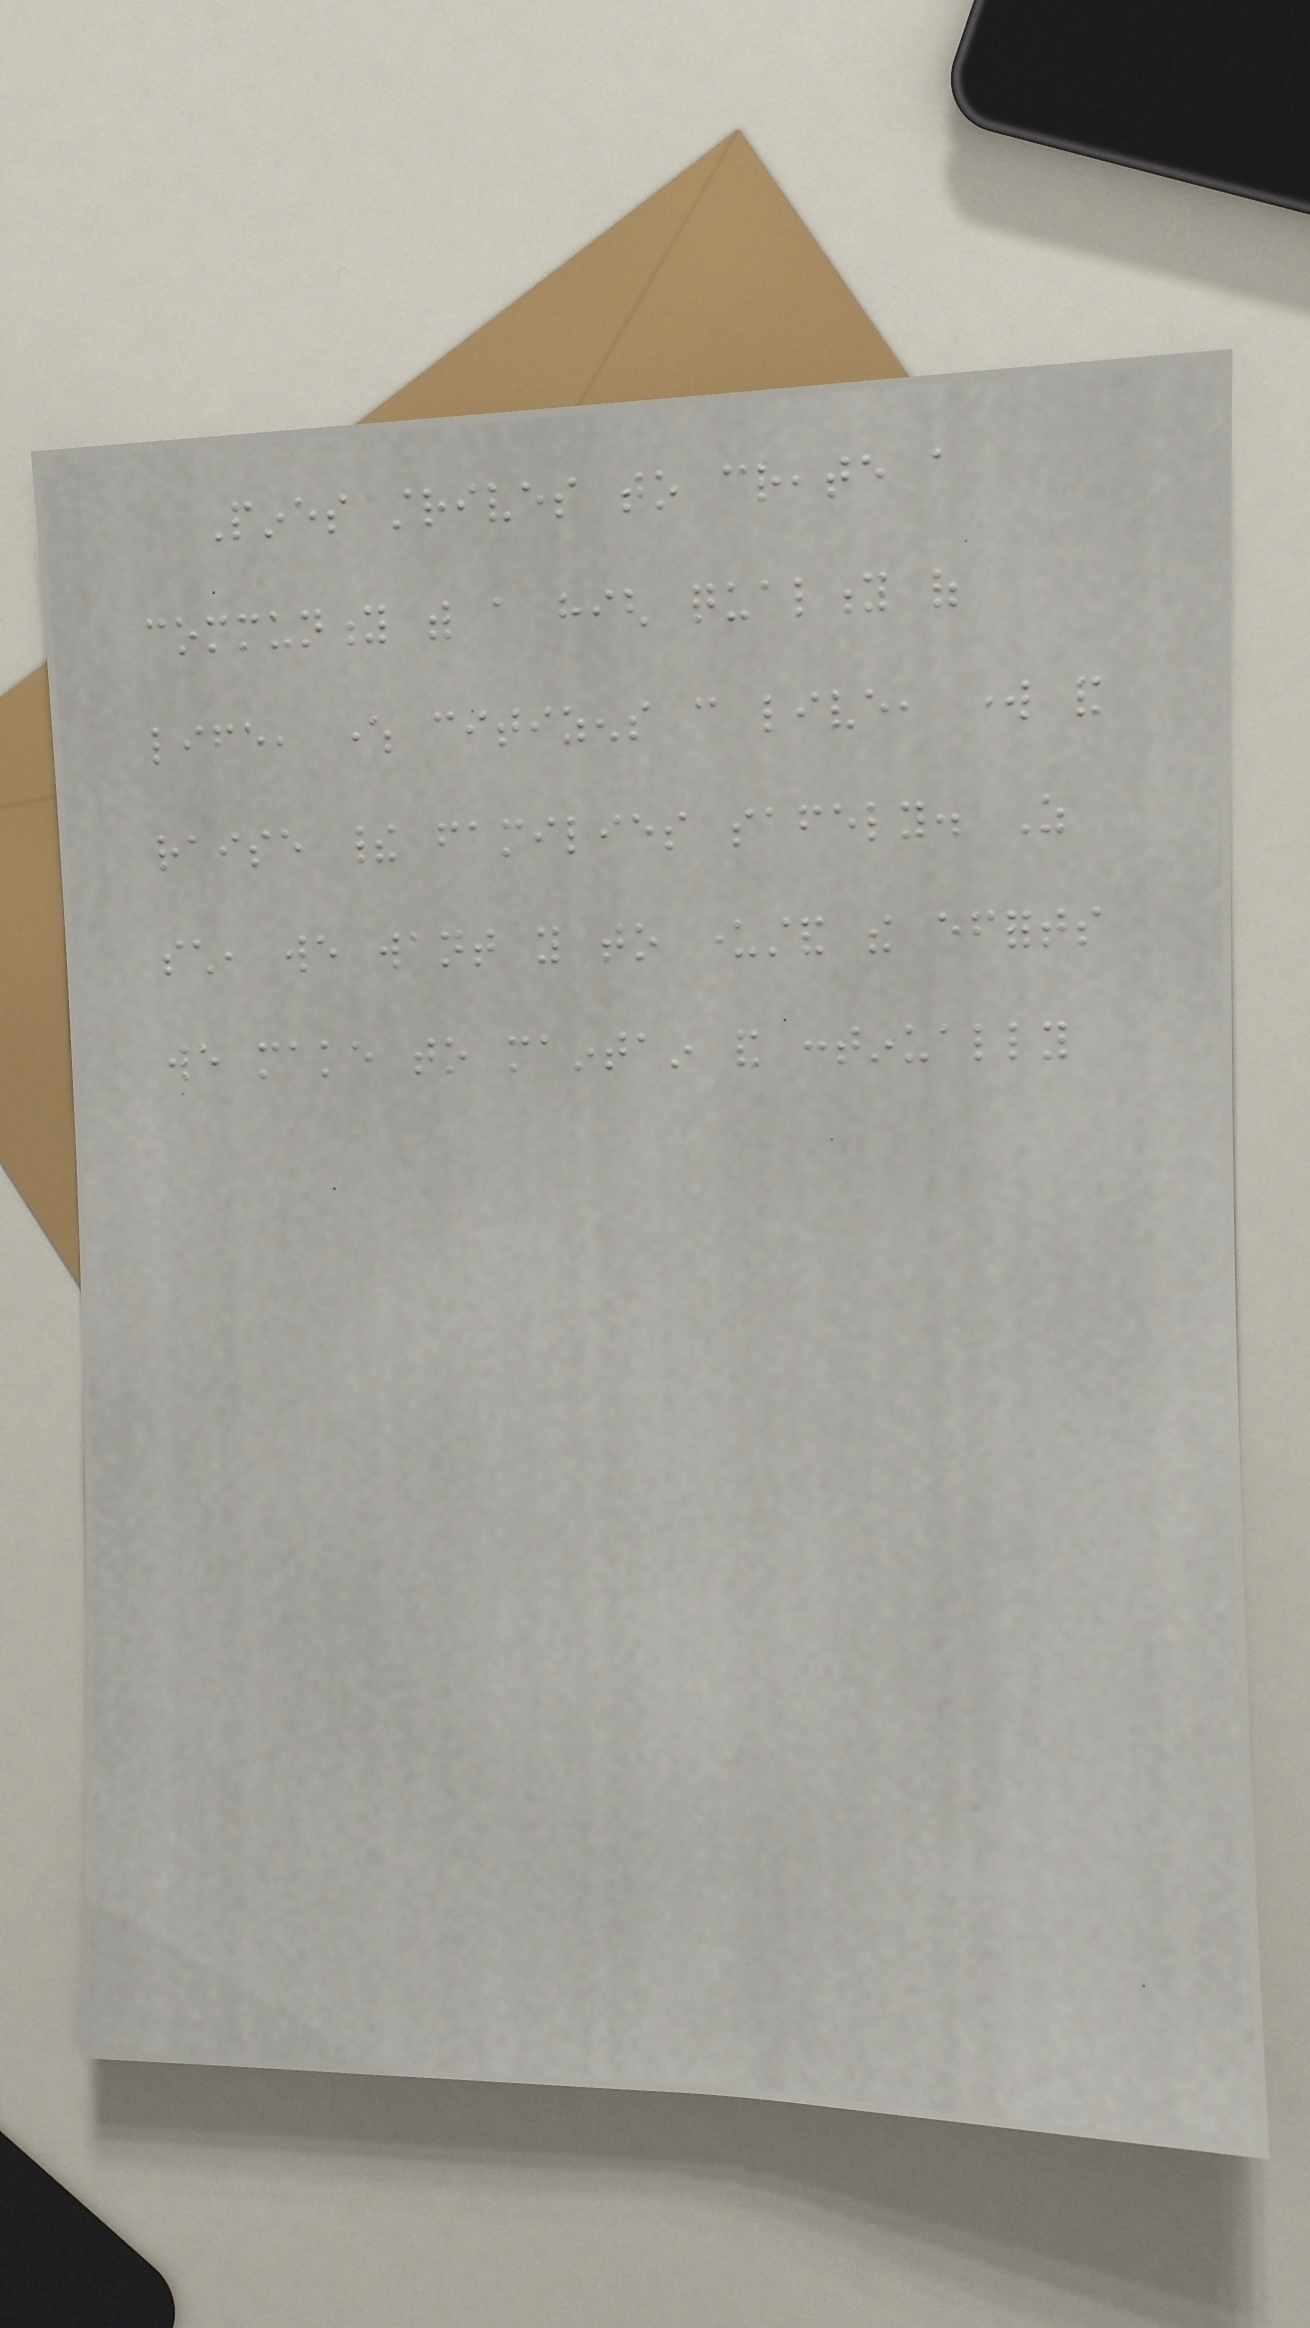Pines strives to create a
community with a high quality of
life, where citizens can live, work and
raise their families safely. As
such, we want you to understand the efforts
we make to maintain and continually
